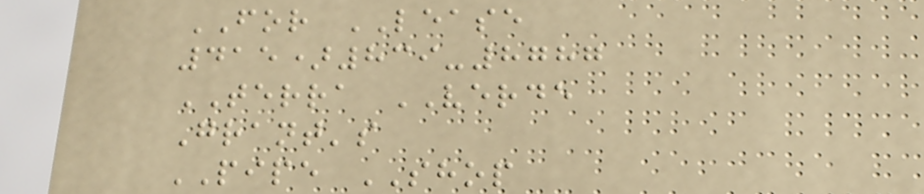FOR LEASE
415)839-8787
TERRA VERDE
Grant's
PIPE SHOP
